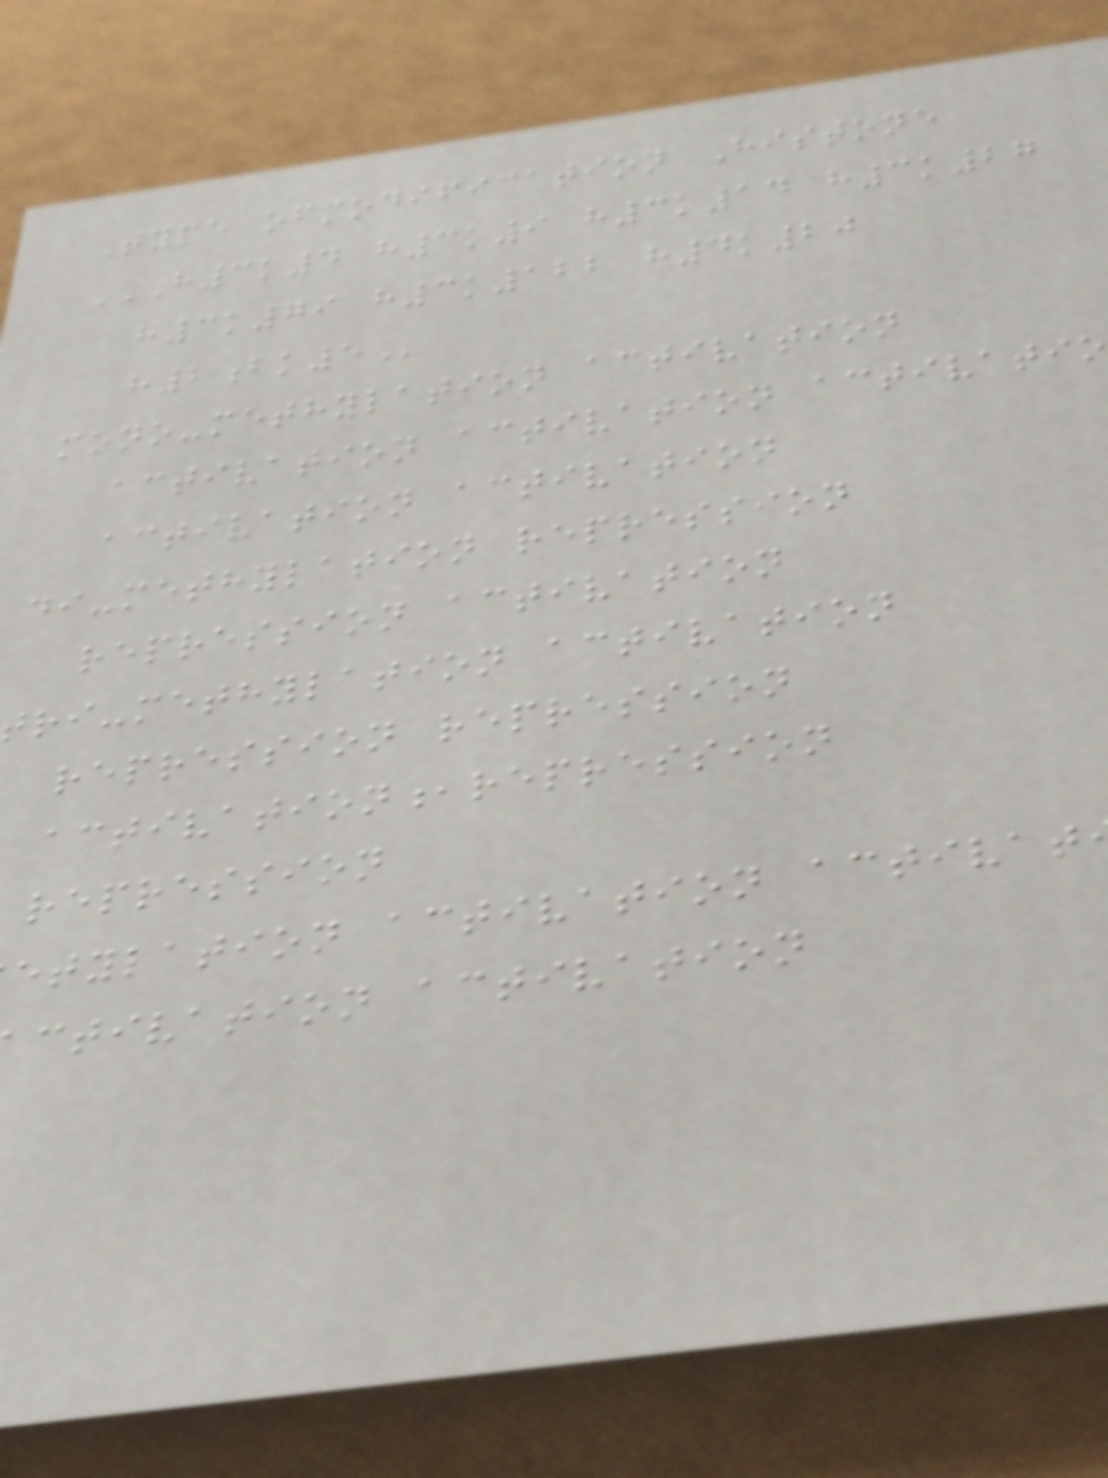Type ofmodification Histone
H3K4 H3K9 H3K14 H3K27
h3k79 h3k122 h4k20
mono-methylation activation
activation activation activatio
activation activation
di-methylation repression
repression activation
ri-methylation activation
repression repression
activation,repression
repression
etylation activation activat
ctivation activation
